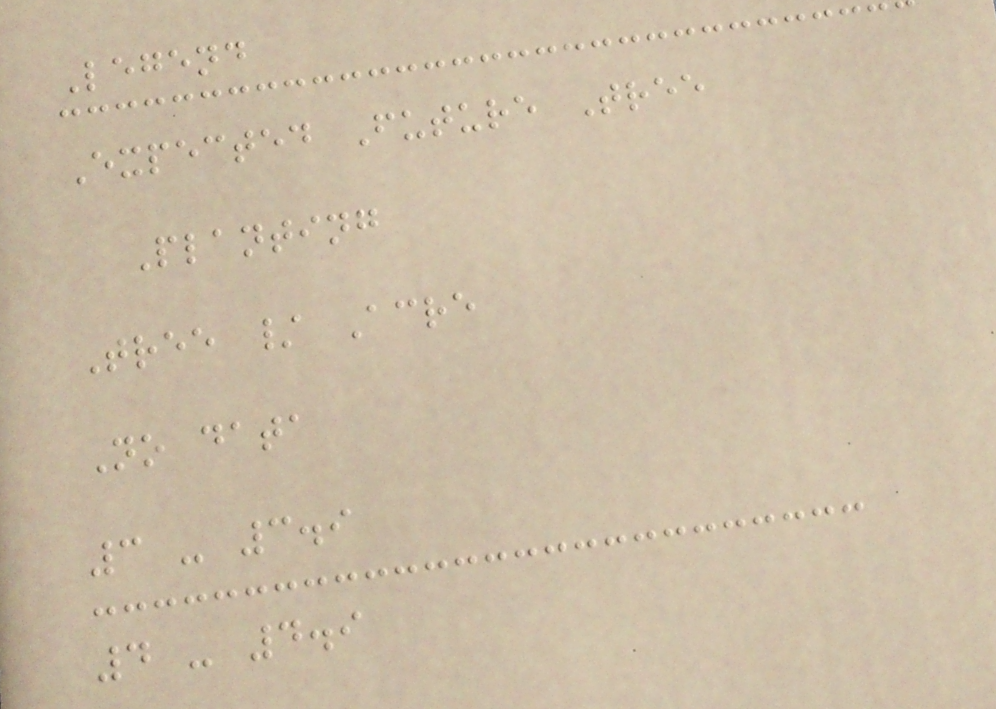Legend
Expected Future Tree
Planting
Tree / Acre
No data
3 - 3.9
4 - 4.9
